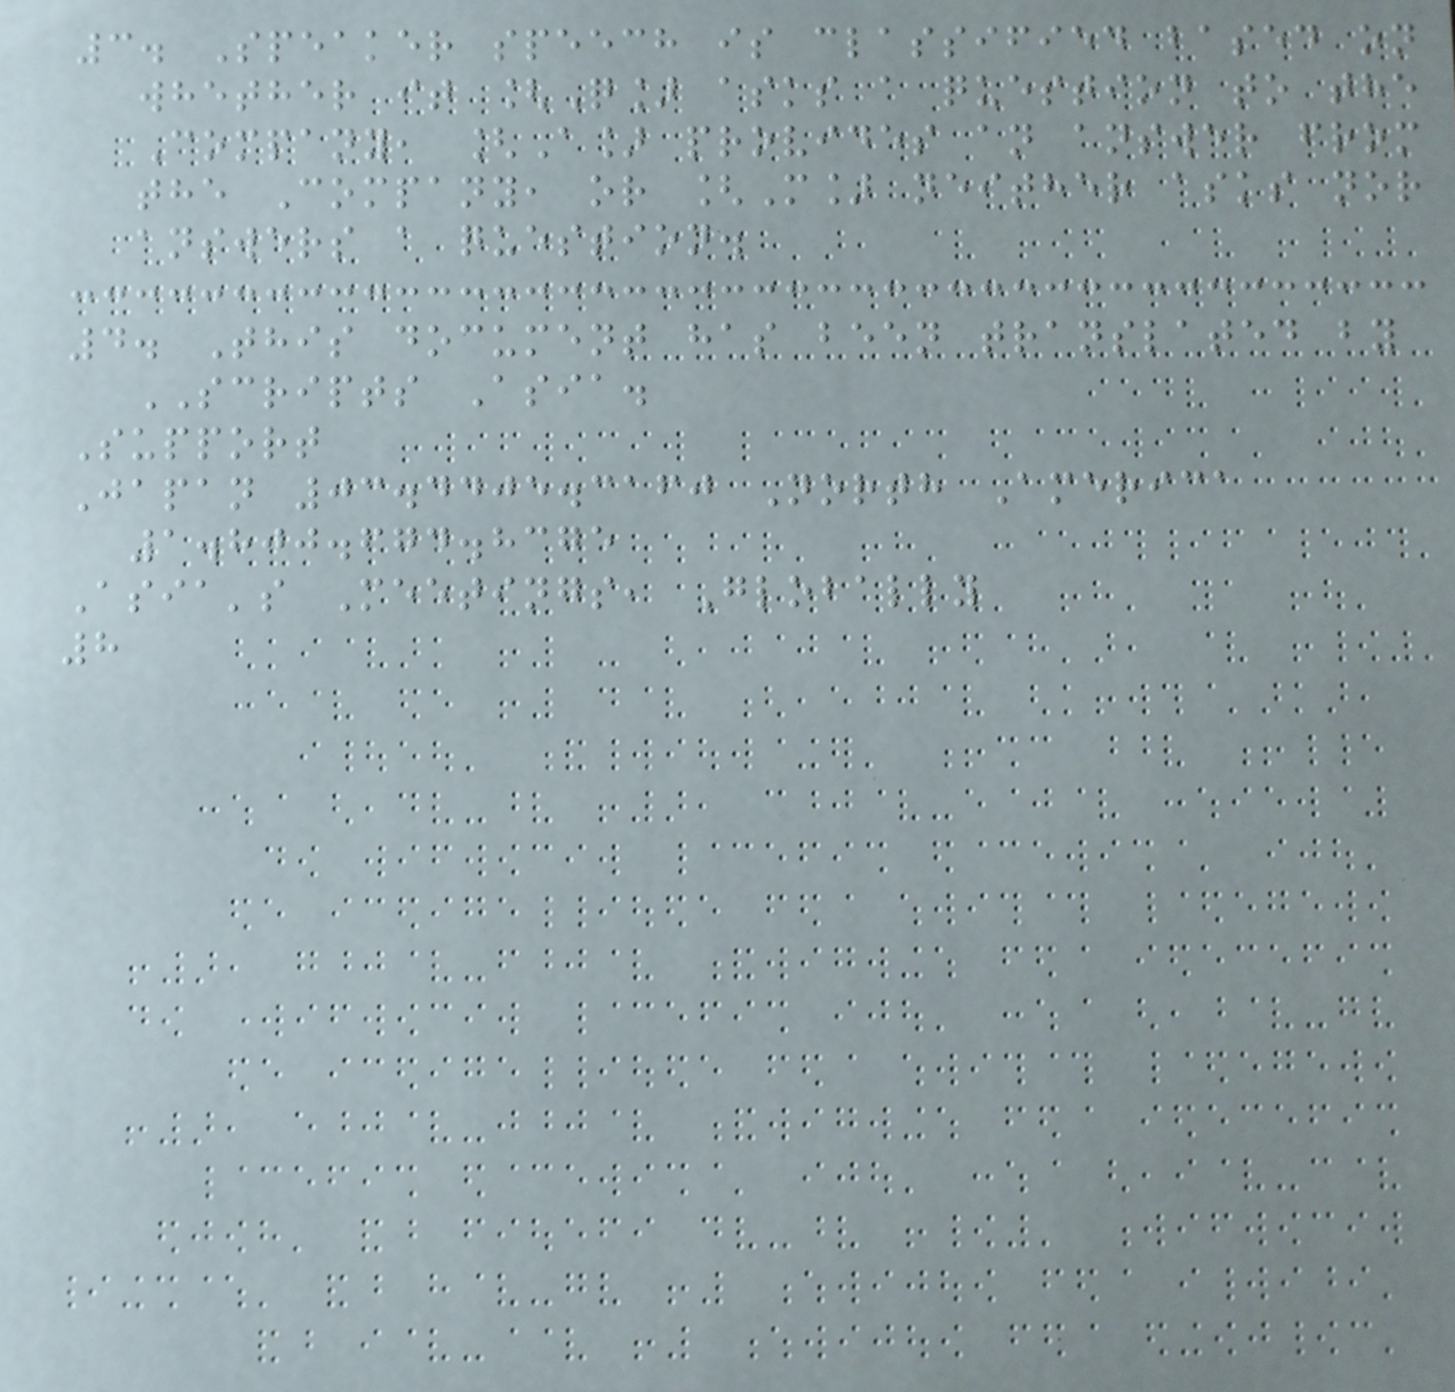3. Speaker speech is classified based on
whether it [Q] asks a question to the
Company, [A] provides an answer from
the Company, or [M] neither asks nor
answers a question.
4. This document has been translated by
SCRIPTS Asia.
Support
Japan 03.4405.3160 North America
1.800.674.8375
Asia's Meetings, Globally
8
